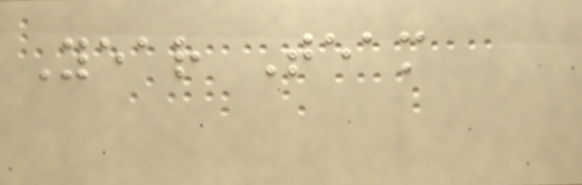Year Team
